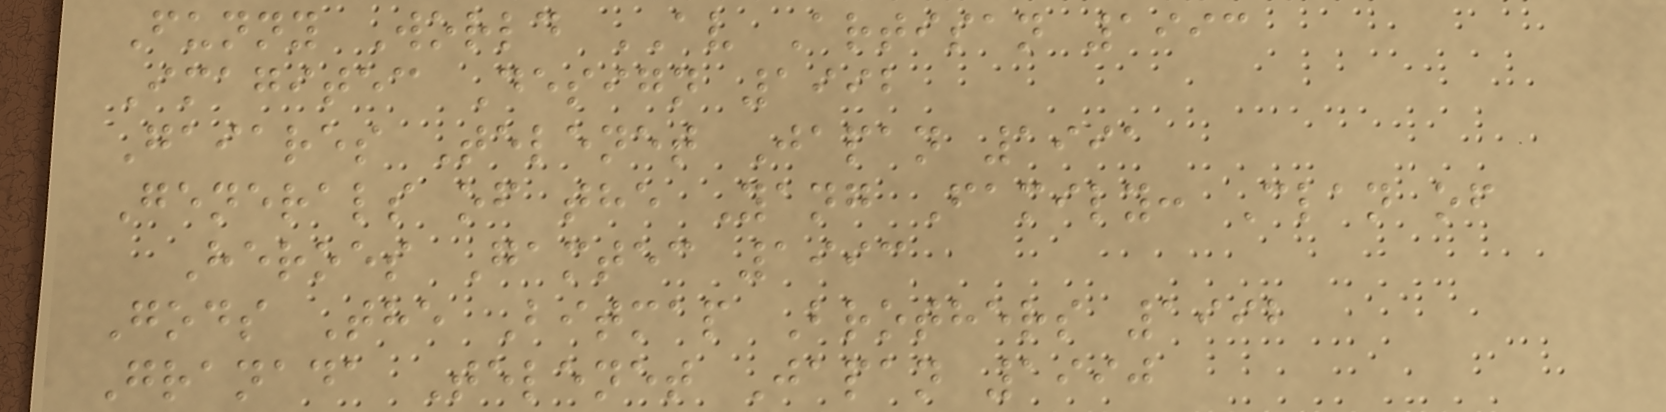Funny World AV Artisan 1993
Imagitec Design 1992
Gaiares Telenet Japan 1991
Generals of the Yang Family: Clan of
Heroes Gamtec 1993
Gods The Bitmap Brothers 1992
Granada Telenet Japan 1990
